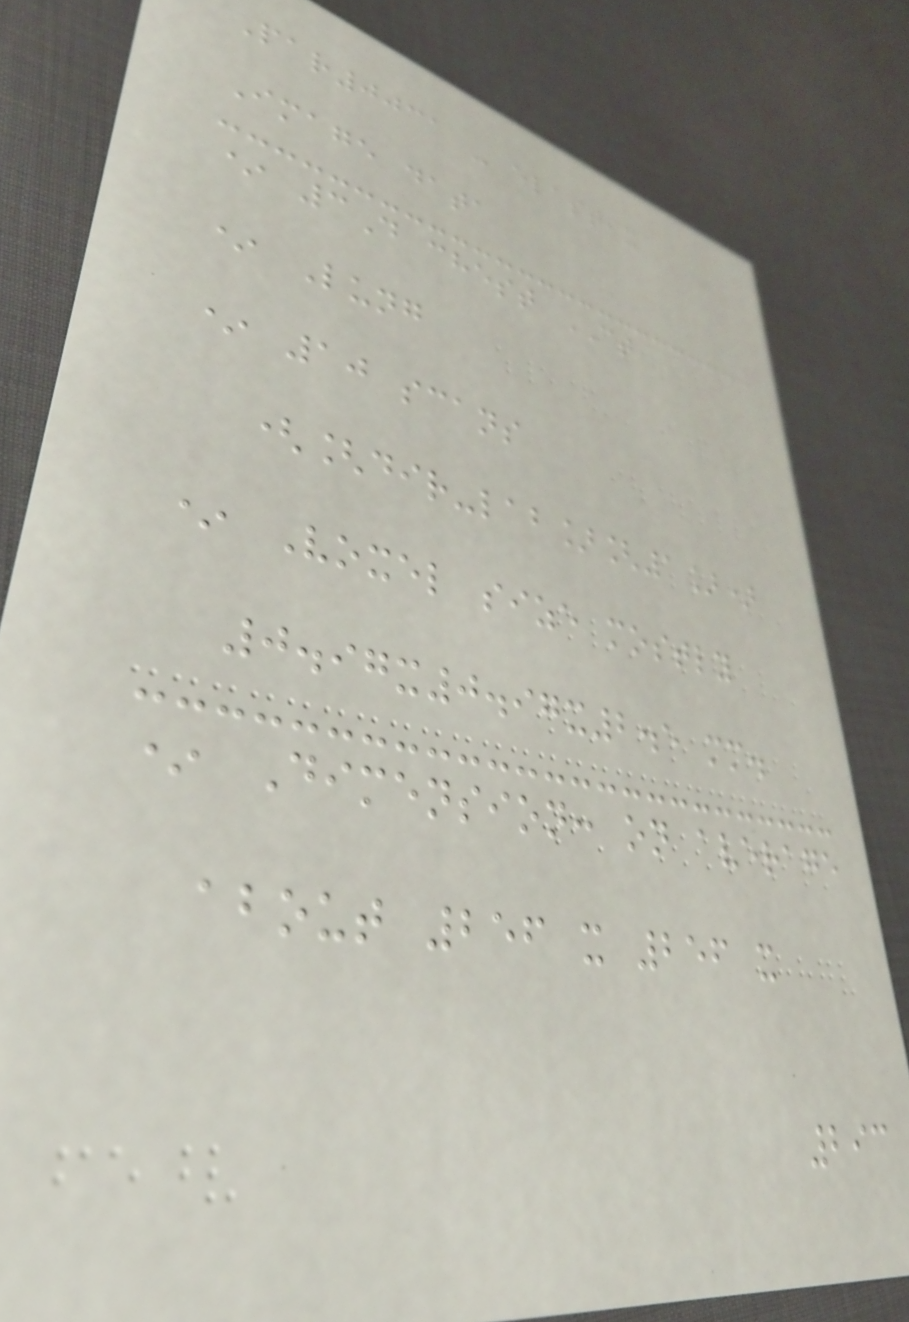Par0031 - elastix
Image data
* 3D chest CT
* Lung
* 10 scans
([dir-lab][1])
* Voxel size mostly
0.97x0.97x2.5 mm.
* Dimension: on average
about 256 x 256 x
293
